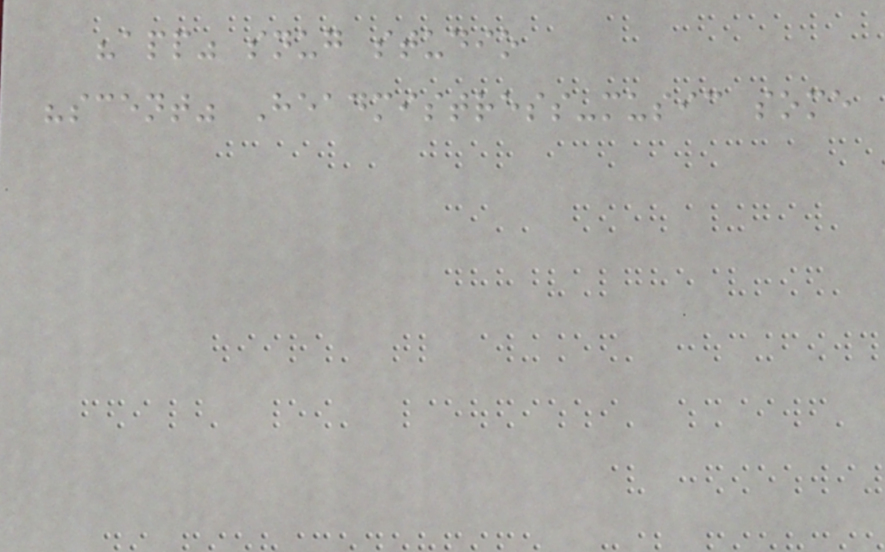"app" snug studio
"scent" Headmistress-music some
